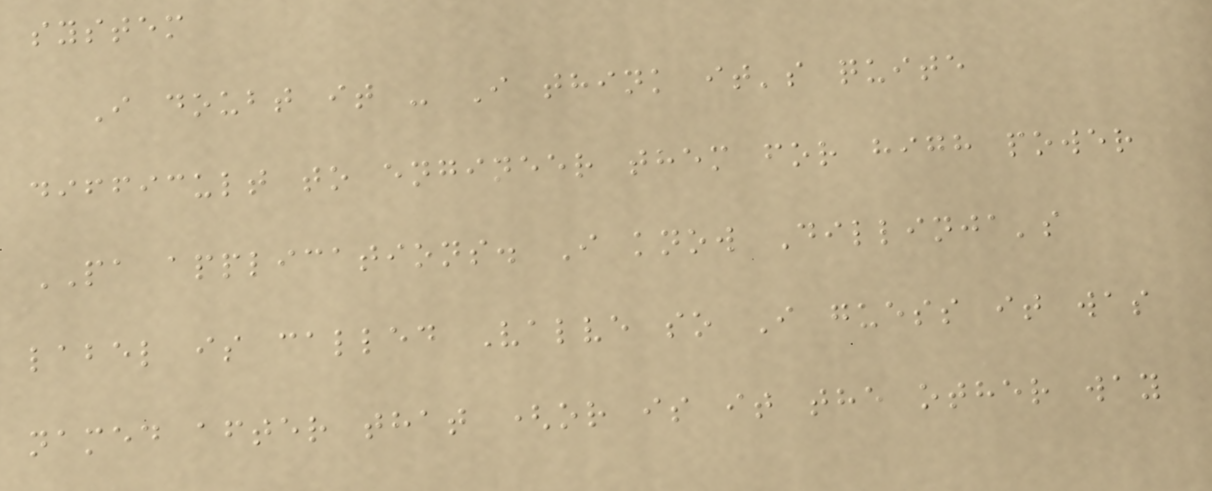system
I doubt it - I think it's quite
difficult to engineer them for high power
PA applications. I know Dillinja's
label is called Valve so I guess it was
named after that (or is it the other way
